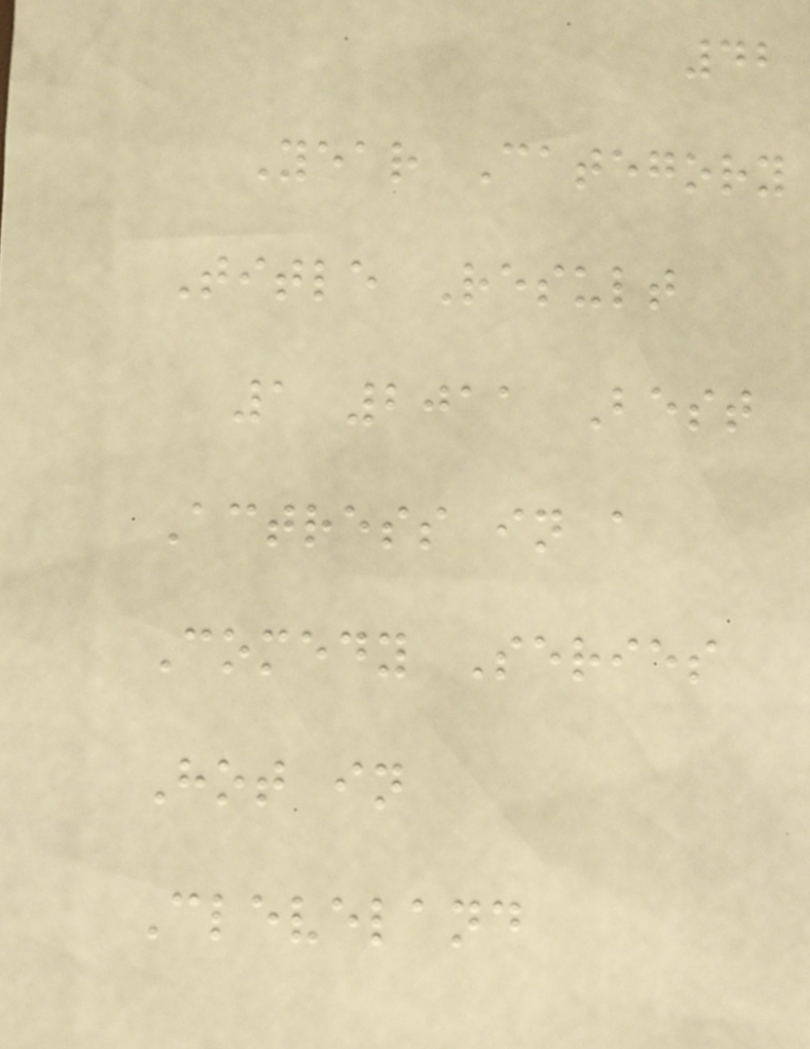42
Year Category
Title Result
1 2011 Best
Actress in a
Comedy Series
Hot in
Cleveland
